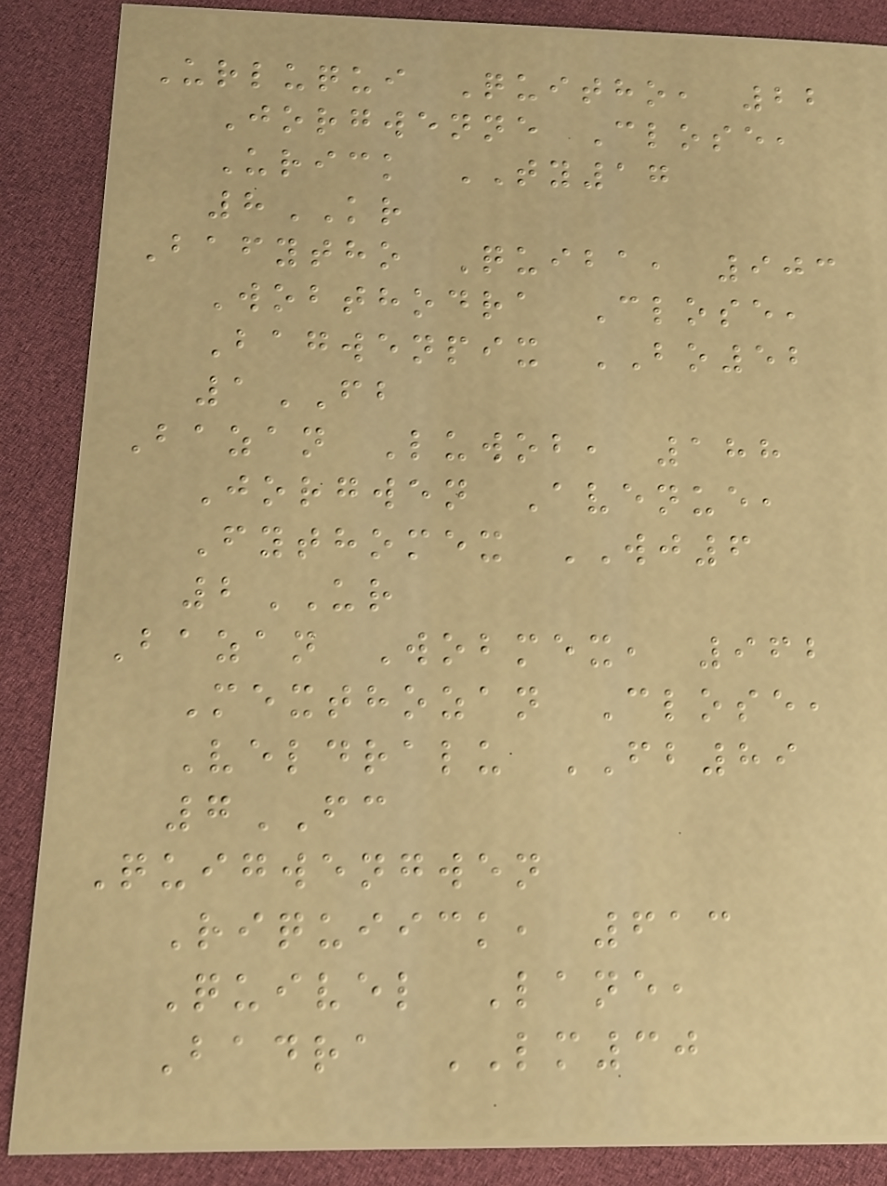Urluqui Quitho, 22
Jorgwenne Close,
Urick TY17
8KR
Bafytho Quiba, 903
Wobthodra Close,
Bagwenpix BO52
1FB
Bazan Luwob, 188
Jorgwen Avenue,
Fythomex WJ6
2UR
Bazan Wobmex, 962
Mexthozan Close,
Veldralu FB89
7FC
Quigwengwen
Riquiick, 613
Quivel Lane,
Badra LM30
